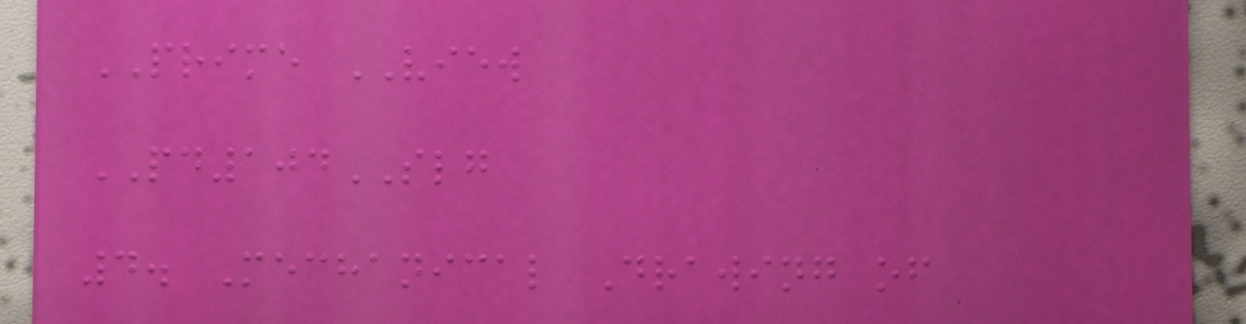PRIME VIEW
PD104SLG
4. Mechanical Drawing of
